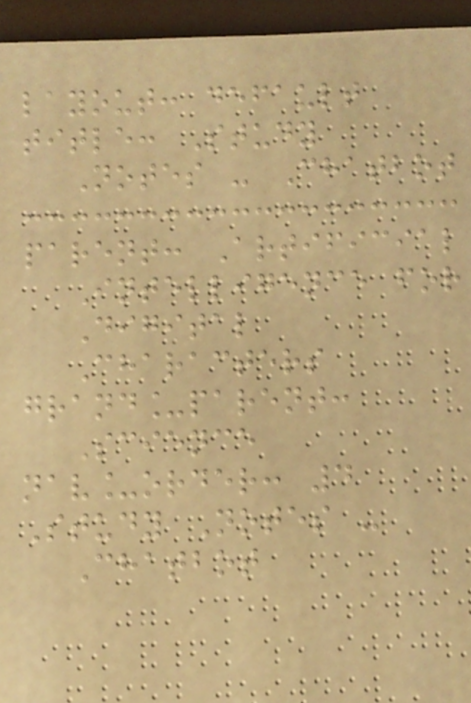layout: default
title: Study
Notes - Chatbot
parent: Artificial
Intelligence for
Digital
Characters
grand_parent:
Science
nav_order: 4
Study Notes -
Chatbot
